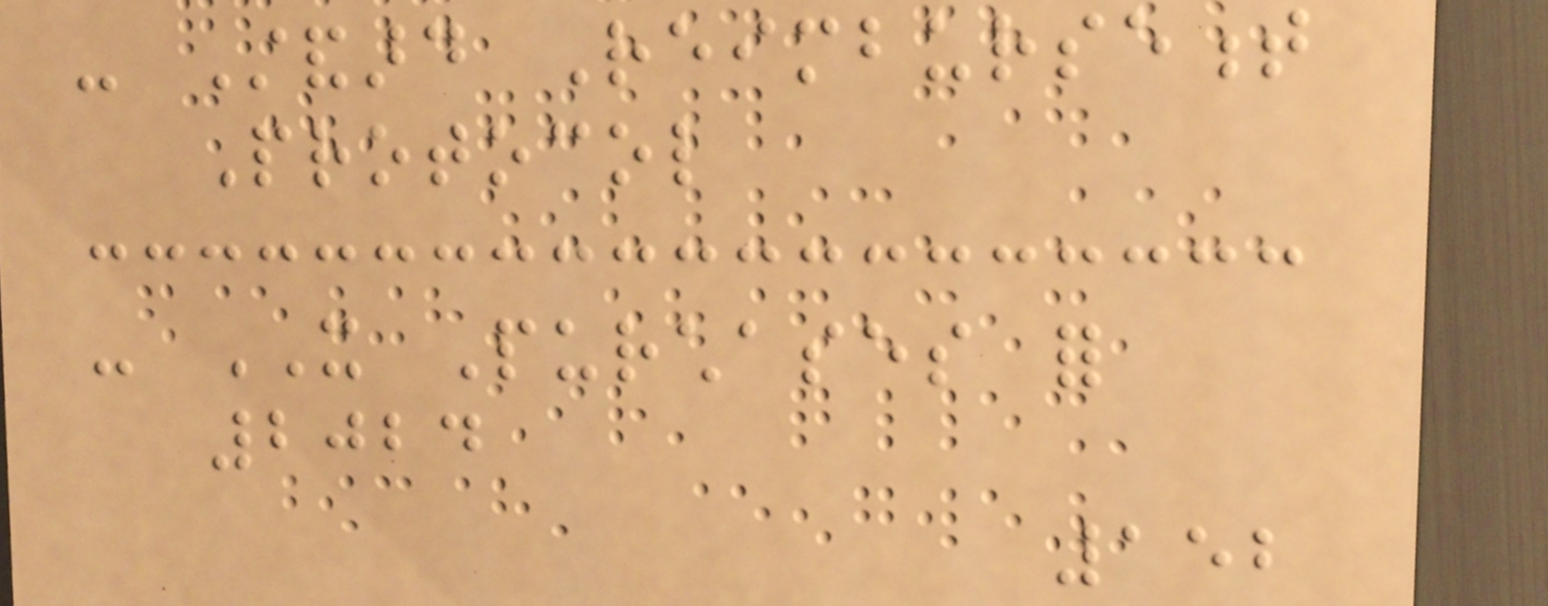- Standard Reimbursement
Protocol
- IT Purchases for
2024
152
